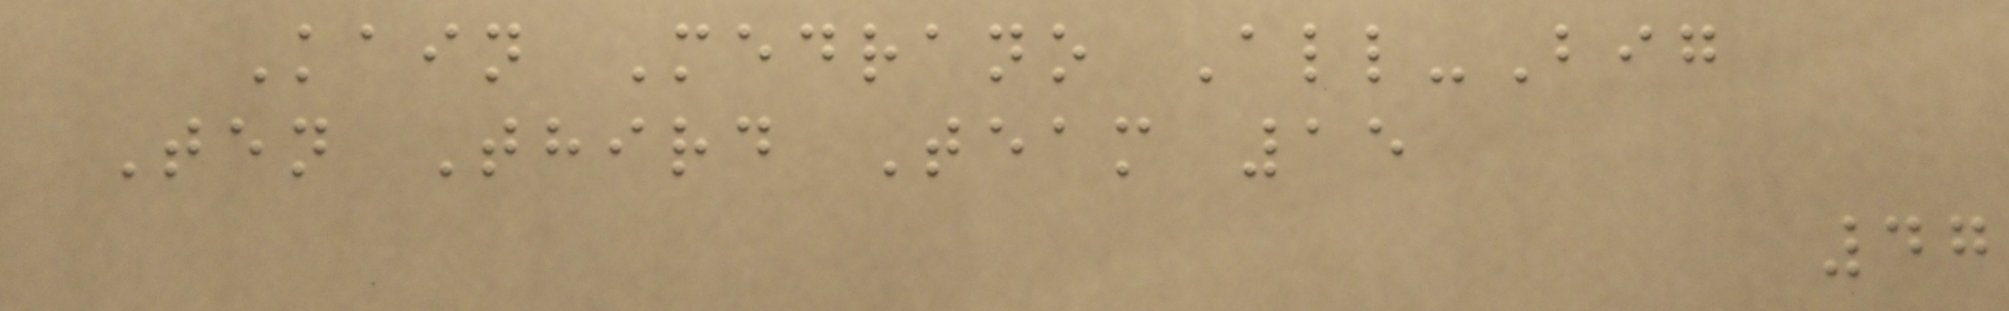Kain Medrano All-Big
Ten Third Team 15
47
